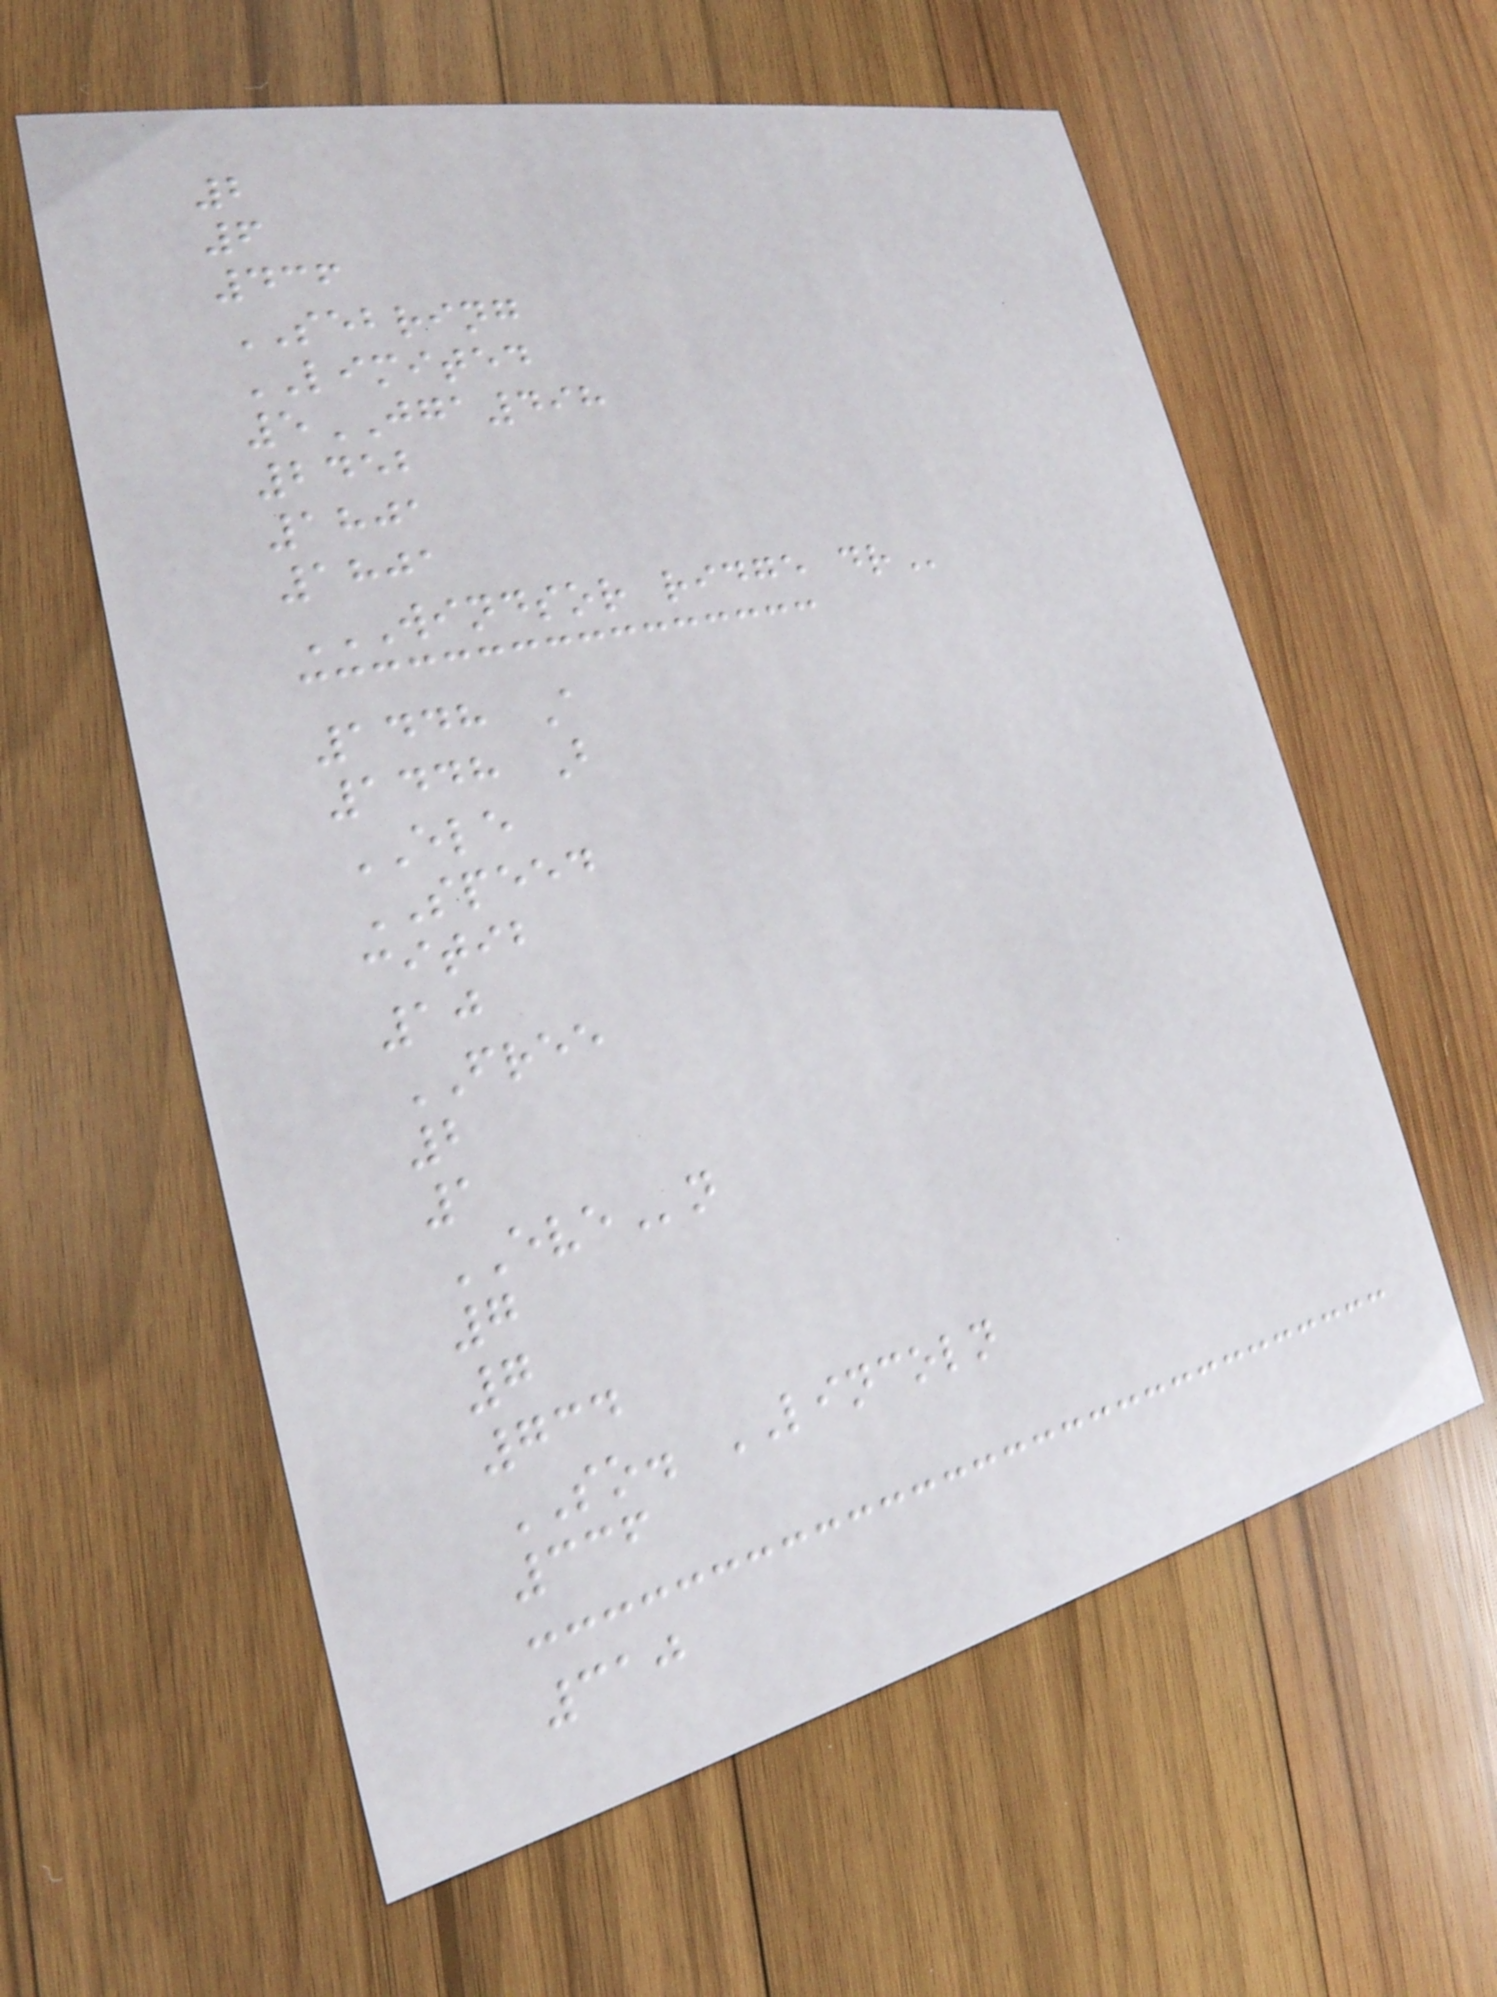2
6
436
SEBRING
LIMITED
5JGA498
2452
1801
1801
WINDSOR RIDGE DR
1448 A
1448 B
ELE
SPEED
citib
10
FREE
2
1
EVEn
7
7
734
SO. LINCOLN
336
310
